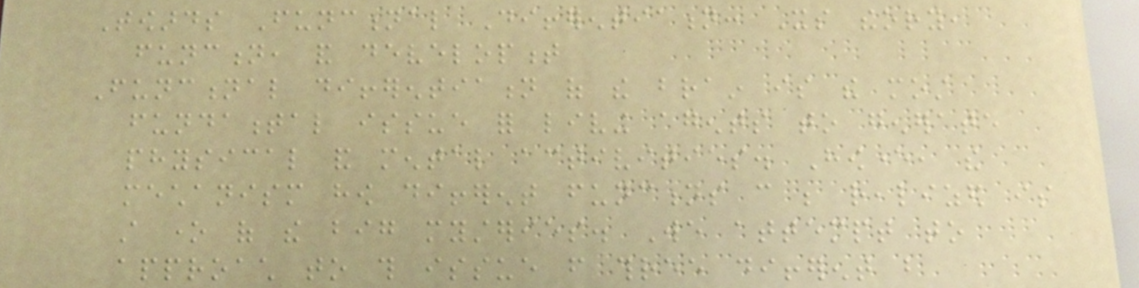Towards Functional Differentiation: Its theory,
function, and development
Functional differentiation of the brain is the most
fundamental issue for living agents to generate
physical and mental activities. However, the
mechanism how different functions can be realized is
still one of the big mysteries. We attempt to
approach to this issue from three different but
